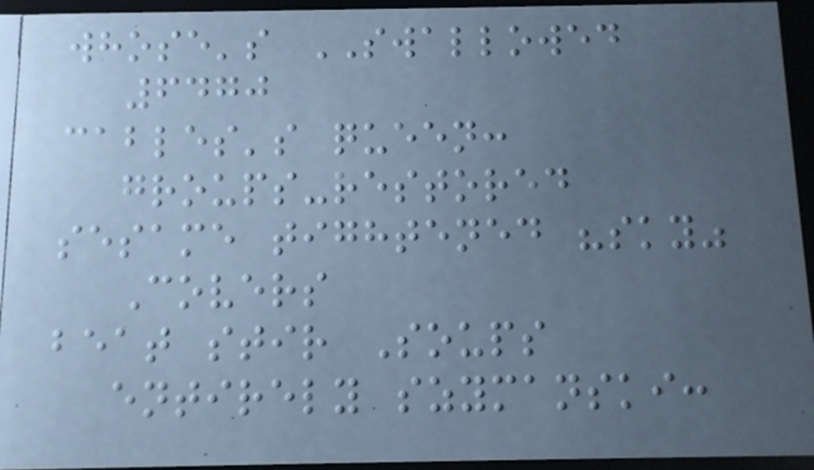whose's SWALLOWED
6470
cables's queen:
groups-restored
sesame tightened "sky"
Covers
beat stir Soups
entirely szymanski:
